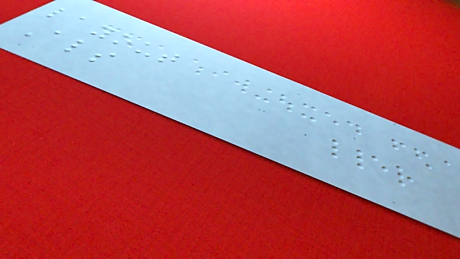layout
Als
